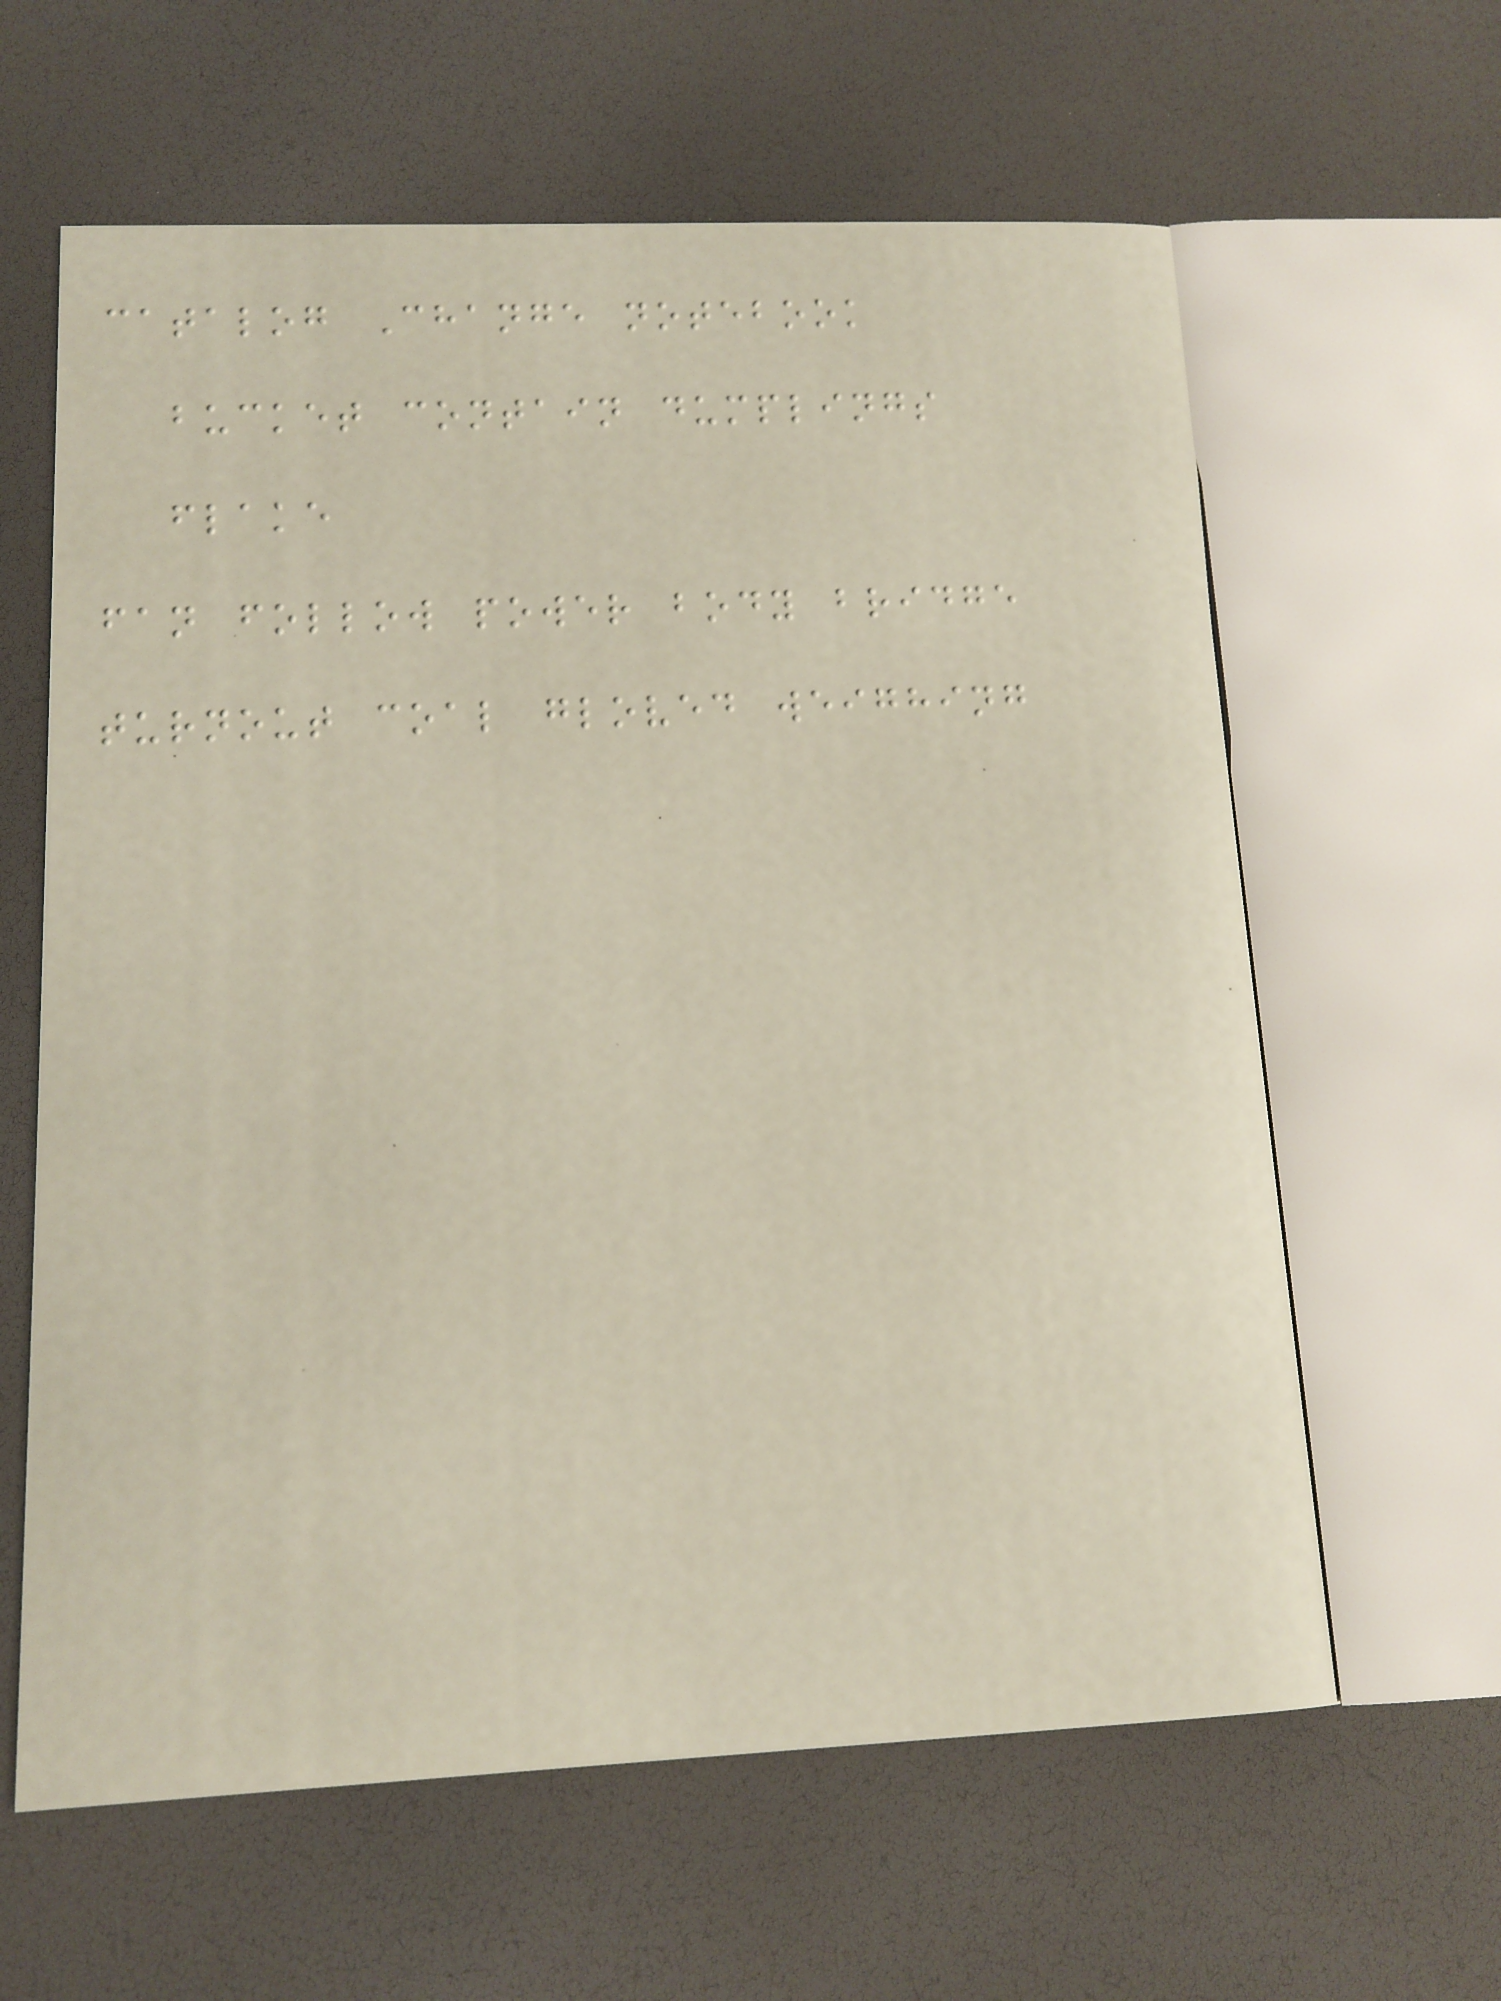catalog Change notebook
bucket contain dumplings
flake
fan follow power body bridge
turnout coal gloved weighing
